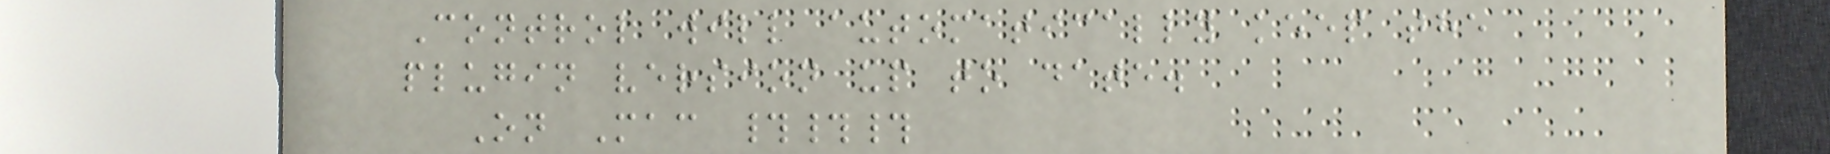Control will automatically keep the
plugin version up to date.
On Mac ###
